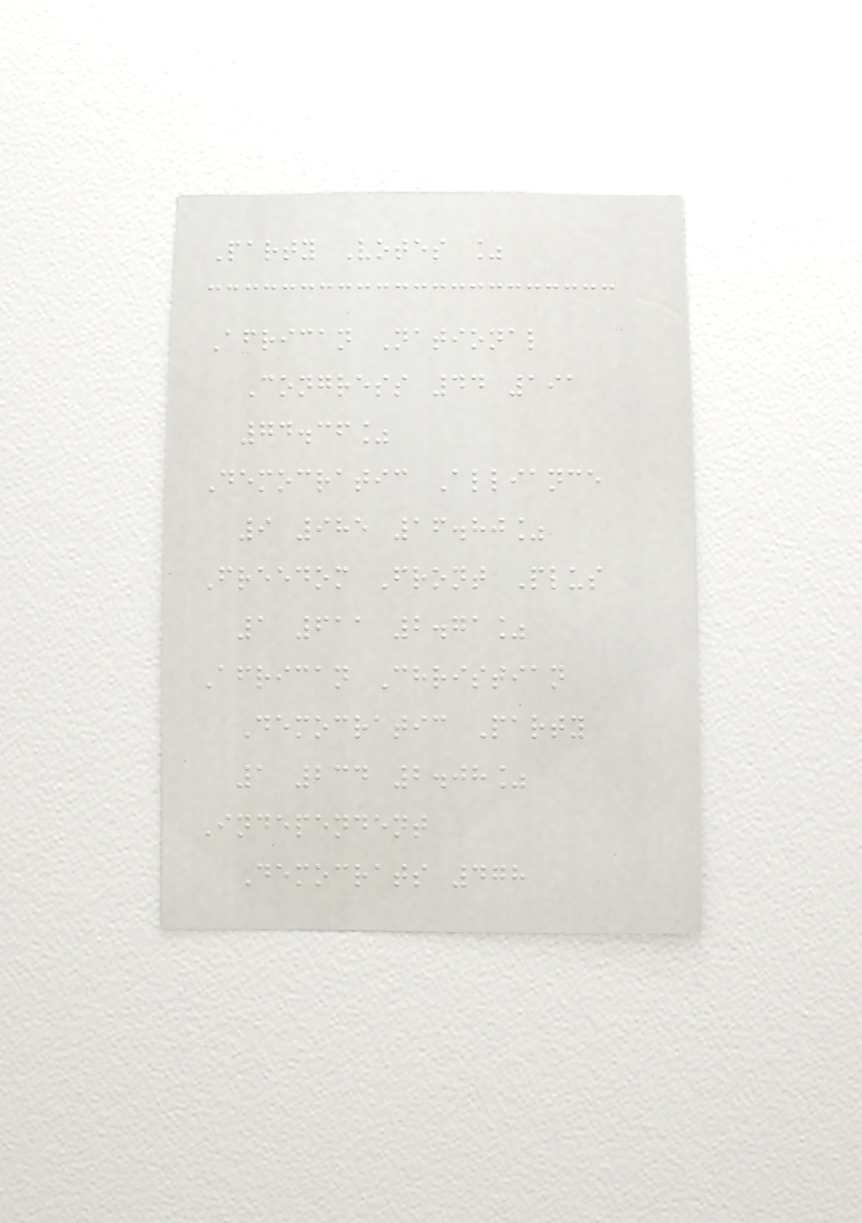Party Votes %
African National
Congress 44 191
74.36%
Democratic Alliance
9 985 16.80%
Freedom Front Plus
1 611 2.71%
African Christian
Democratic Party
1 234 2.08%
Independent
Democrats 478
